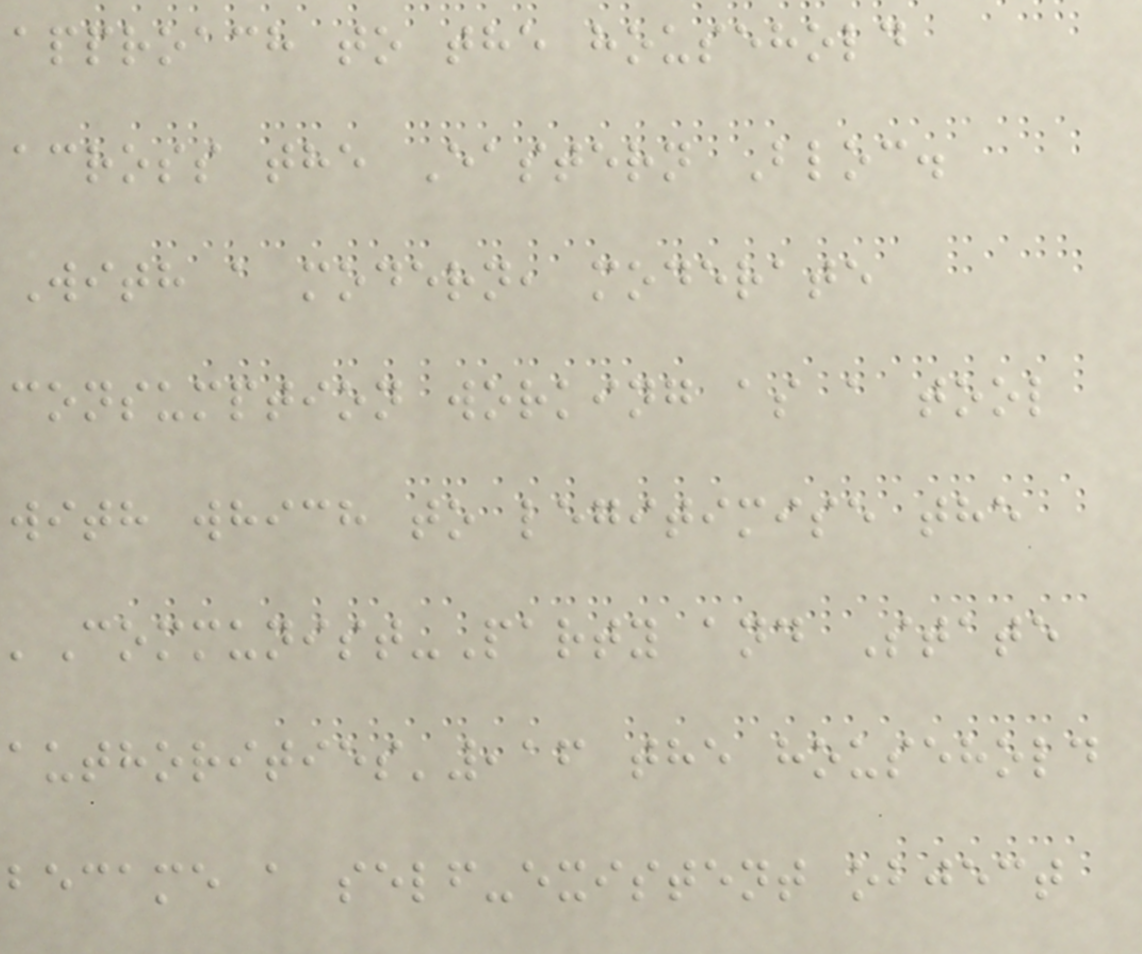approach to the household
across the Eastern Bloc.
With a modern, moderate
consumption working as a tool
with which to legitimise the
'Communist-Party and State
authorities',16 the household
became a self-existent object
